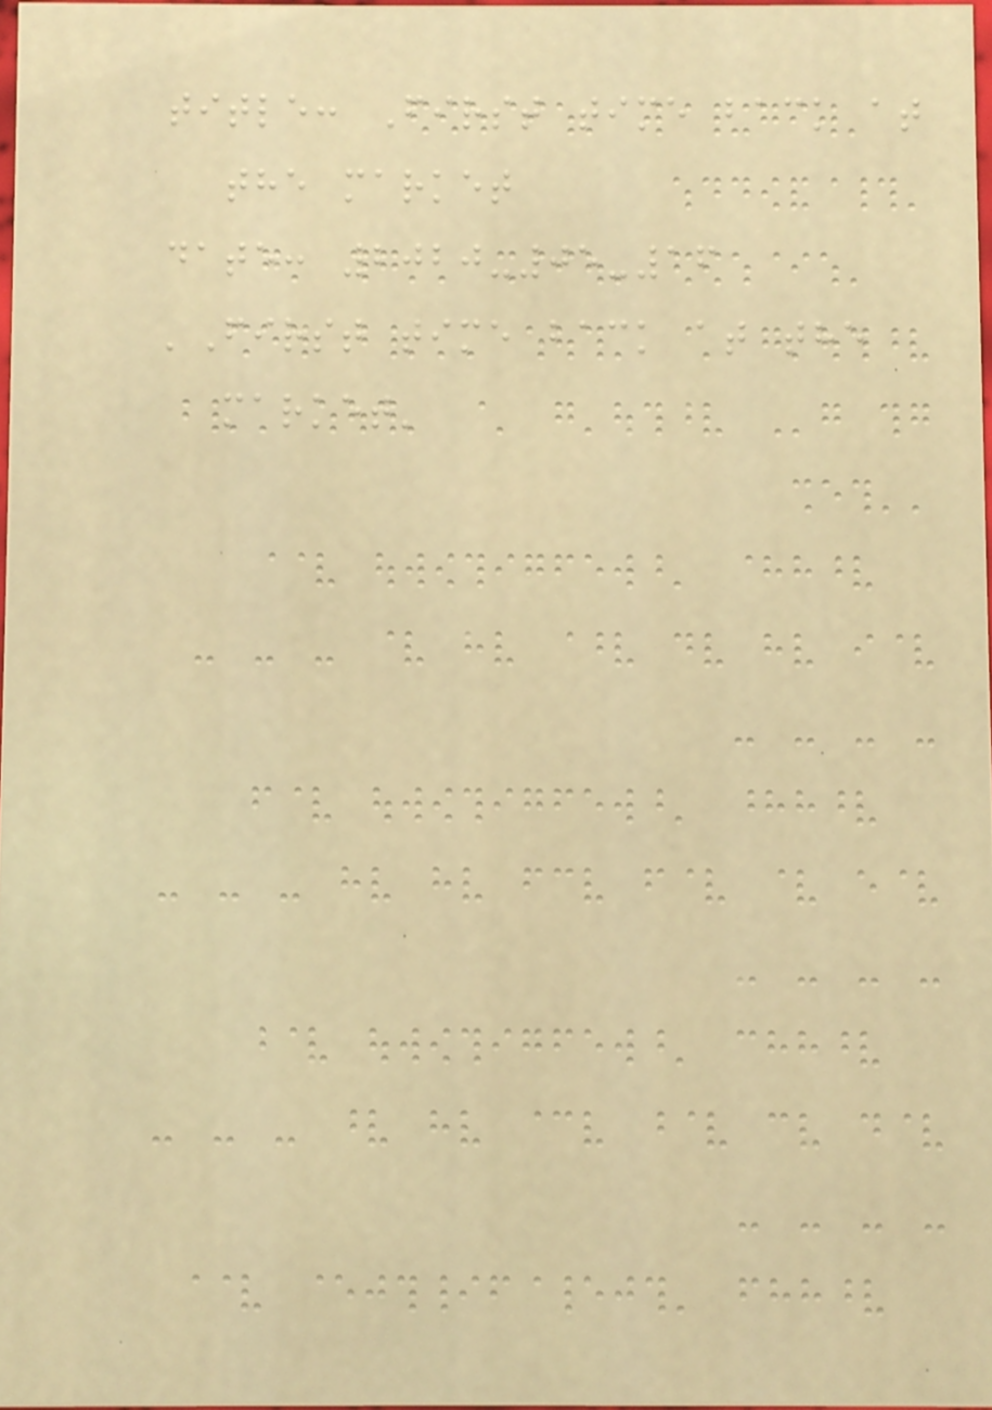title: First time back at
the market
date: 2020-05-16
'First time back at the
market'
